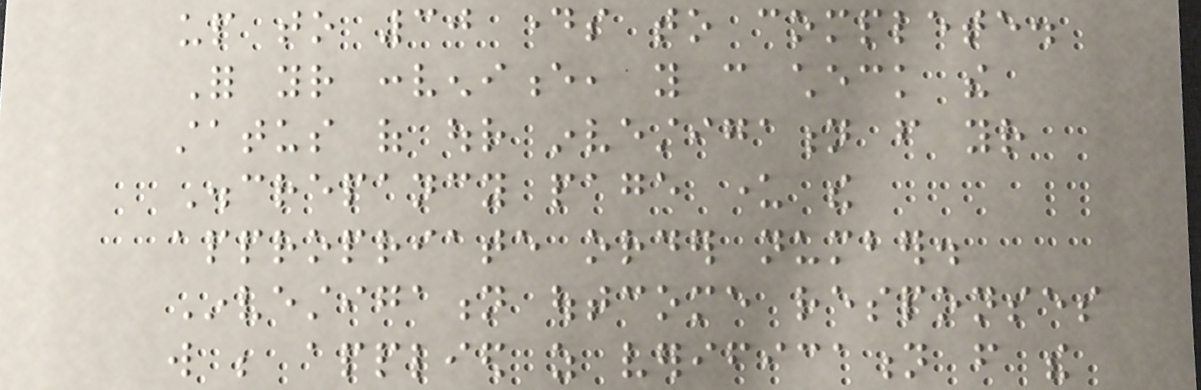up to 30 days to complete.
For your convenience, you can check the
status of our investigation from your
Discrepancy page under the
appropriate order number.
Investigation outcome responses
will be applied as verification from the
